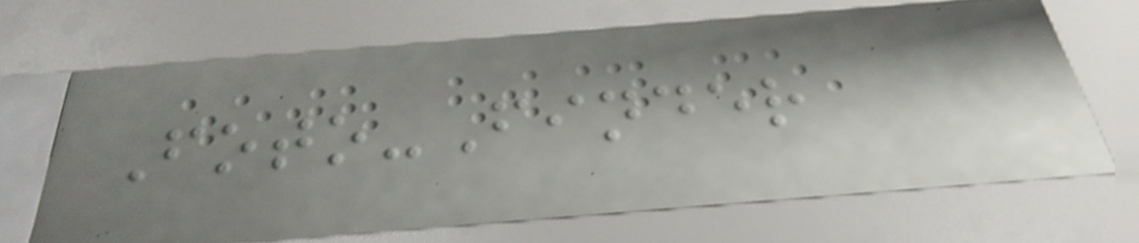Foto-Finder
